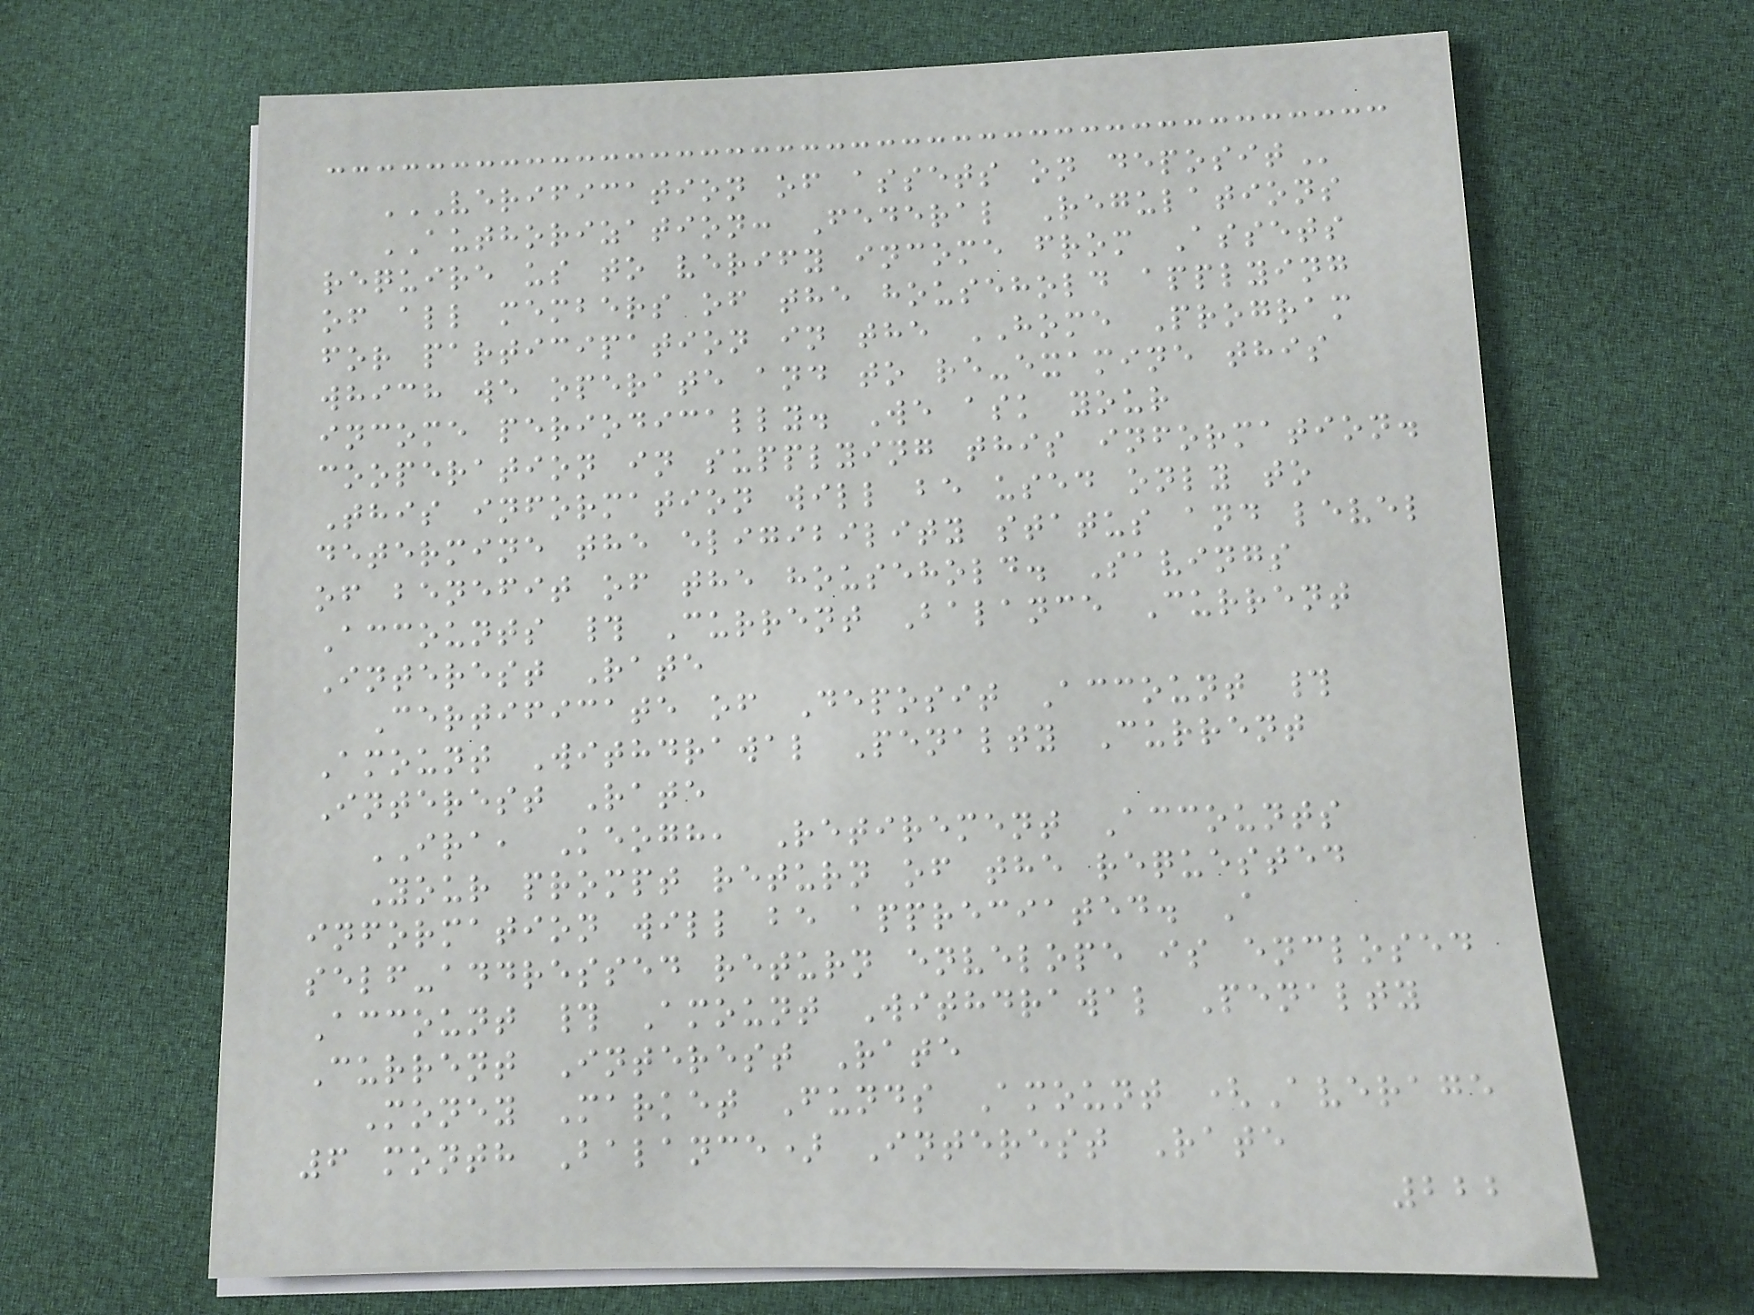VERIFICATION OF ASSETS ON DEPOSIT
AUTHORIZATION: Federal Regulations
require us to verify income from Assets
of all members of the household applying
for participation in the HOME Program
which we operate and to re-examine this
income periodically. We ask your
cooperation in supplying this information.
This information will be used only to
determine the eligibility status and level
of benefit of the household. Savings
Accounts # Current Balance Current
Interest Rate
Certificate of Deposit Account #
Amount Withdrawal Penalty Current
Interest Rate
IRA, Keogh, Retirement Accounts
Your prompt return of the requested
information will be appreciated. A
self-addressed return envelope is enclosed
Account # Amount Withdrawal Penalty
Current Interest Rate
Money Market Funds Amount (Average
6 month Balance) Interest Rate
222
